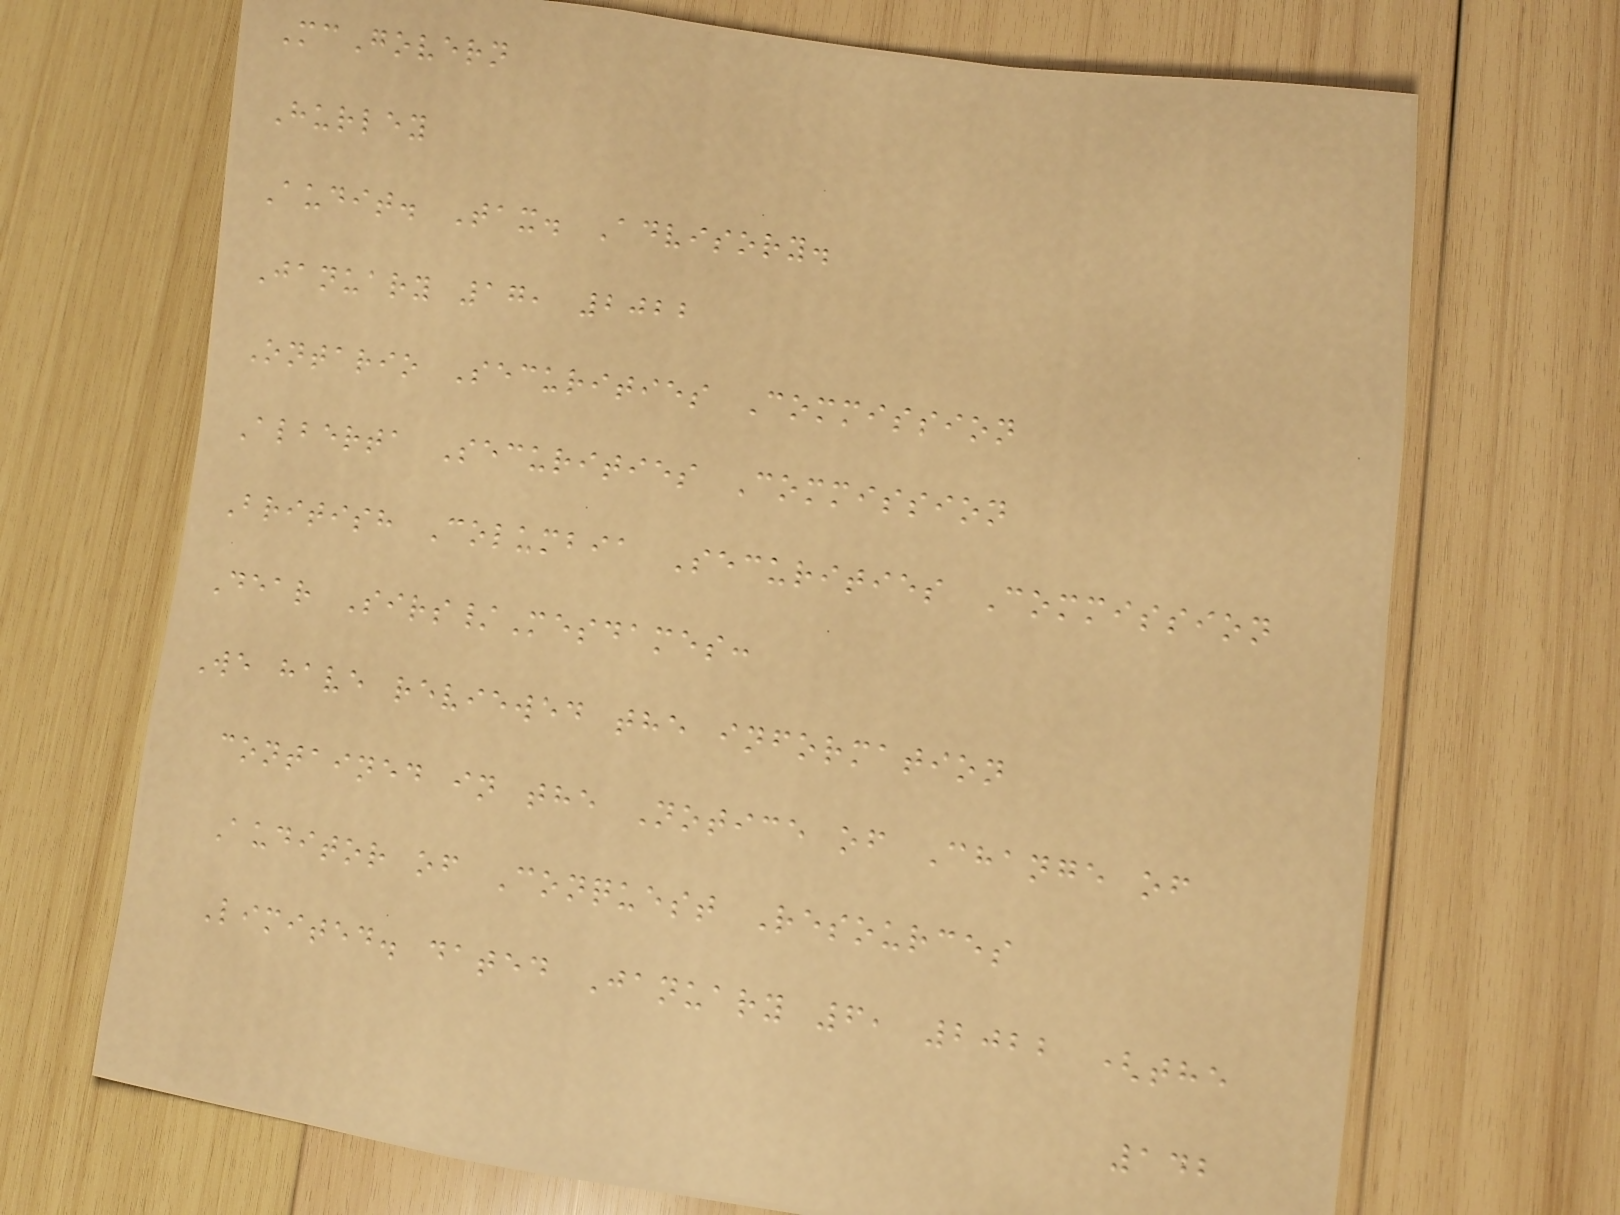McGovern
Hurley
Audit. Tax. Advisory.
January 17, 2022
Ontario Securities Commission
Alberta Securities Commission
British Columbia Securities Commission
Dear Sirs/Mesdames:
We have reviewed the information
contained in the Notice of Change of
Auditor of Conquest Resources
Limited. dated January 6, 2022 (the
142
